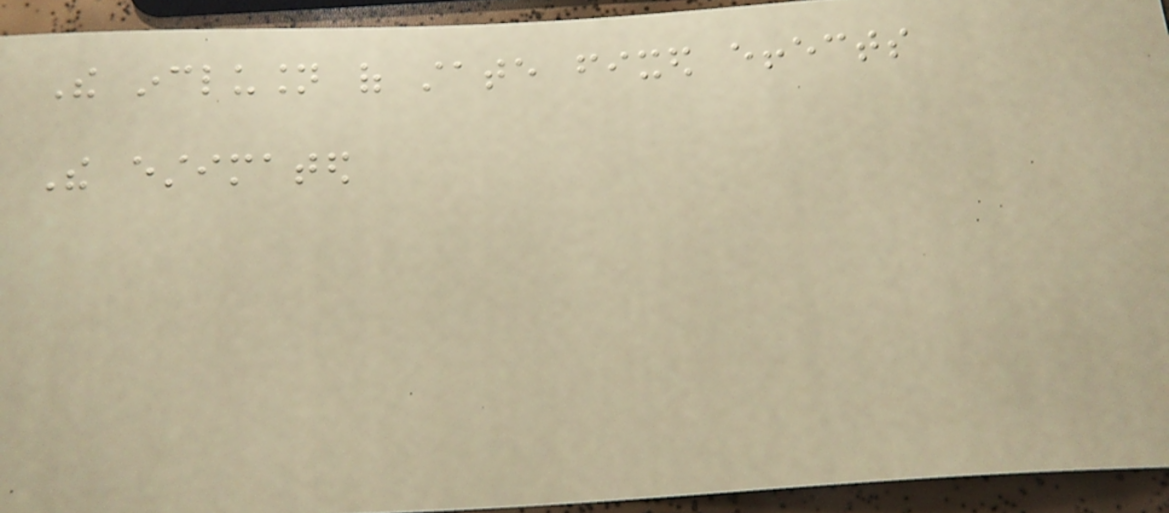The inclusion of state fixed effects
The estimated
